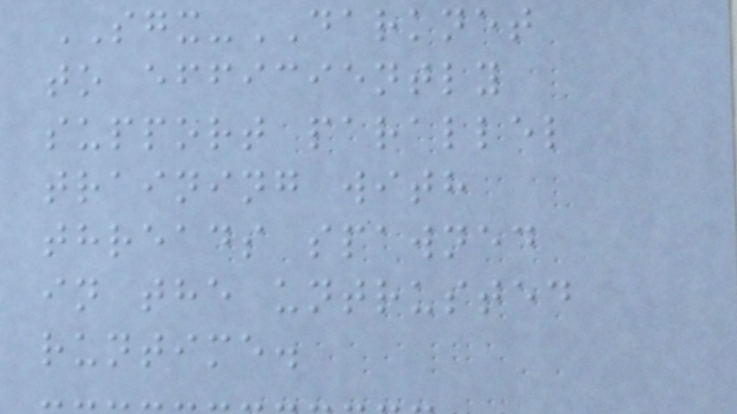SGX-DARKNET
to efficiently
support parallel
training with
threads spawned
in the untrusted
runtime.
